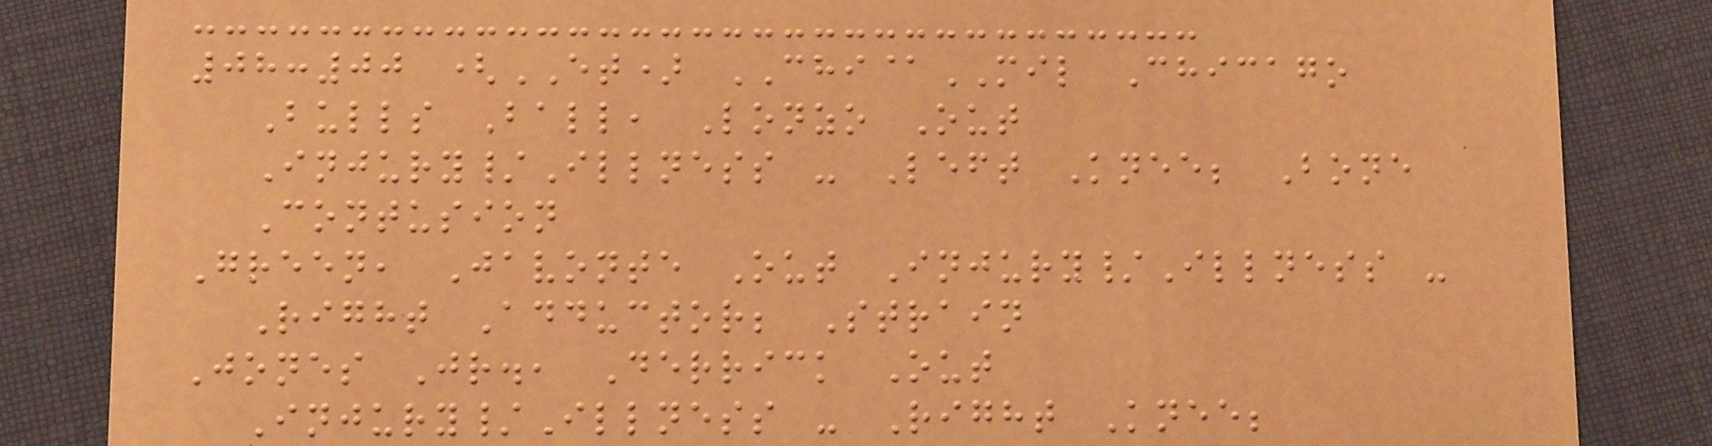08:00 (ET) CHI@MIL Chicago
Bulls Ball, Lonzo Out
Injury/Illness - Left Knee; Bone
Contusion
Green, Javonte Out Injury/Illness -
Right Adductor; Strain
Jones Jr., Derrick Out
Injury/Illness - Right Knee;
